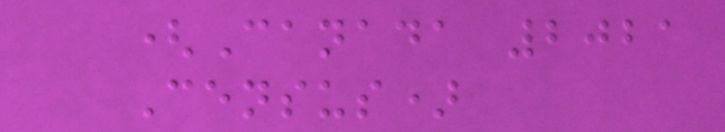(Canada 2021
Census)
